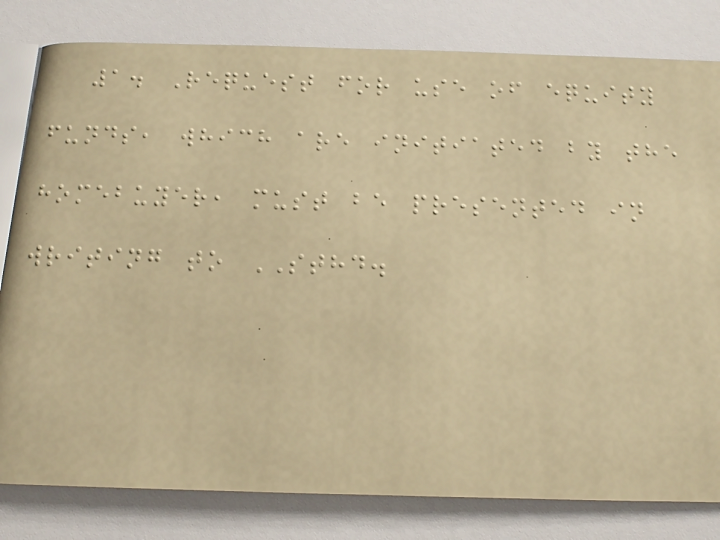1. Request for use of equity
funds, which are initiated by the
homebuyer, must be presented in
writing to STHD.
